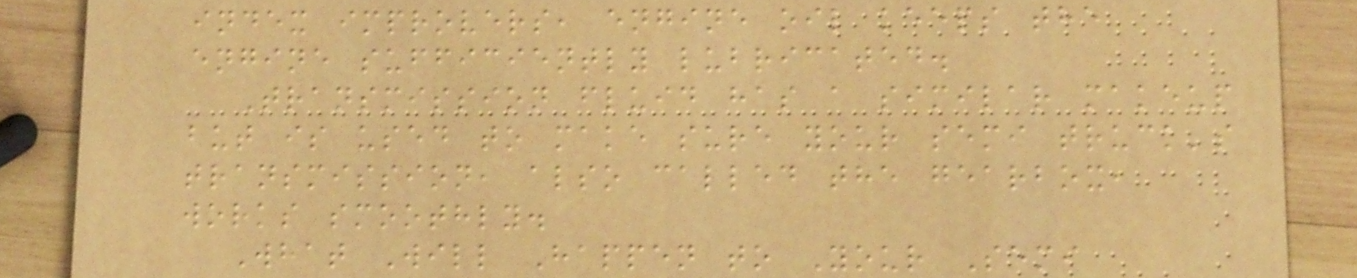index improvers, engine oil keeps the
engine sufficiently lubricated.
Transmission fluid has a similar makeup
but is used to make sure your semi truck's
transmission, also called the gearbox,
works smoothly.
What Will Happen to Your Semi
